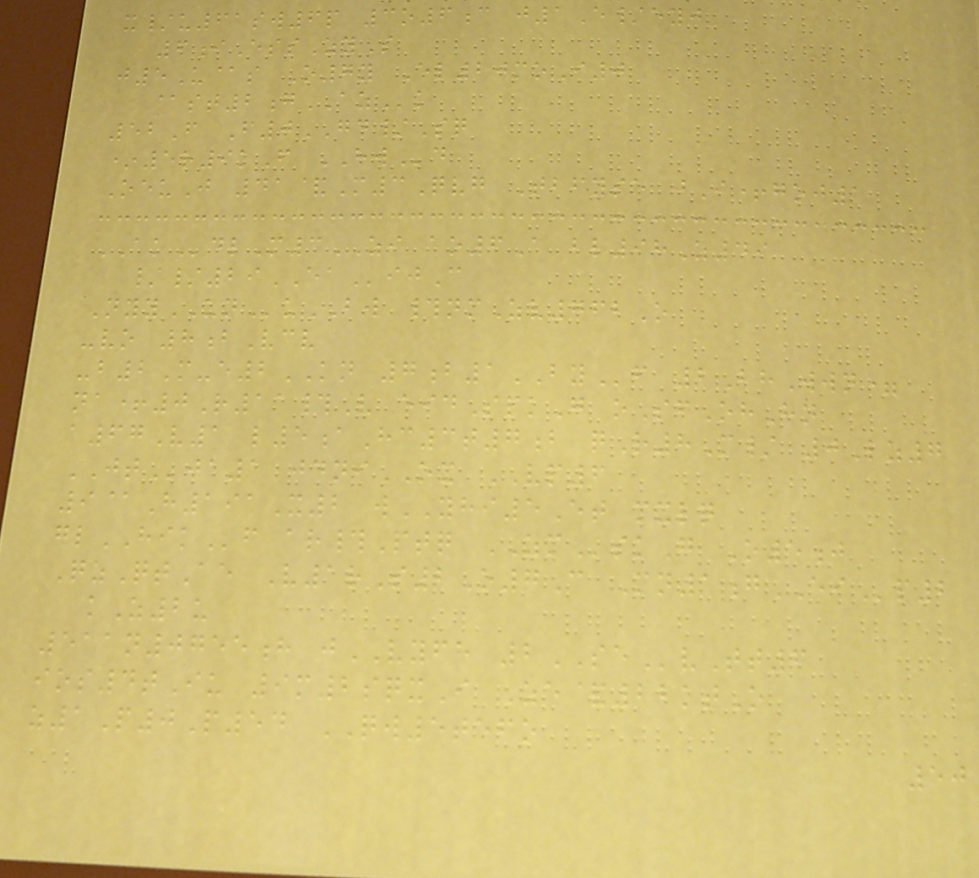x/u61sw6p 3o6c j1E/eyj
6iEssZyS
j5U@s O7y El20moI0
@st2gAZk
52F F0GD/Sq
*5r9kF HWd
OeuJ 41&M3Qvg Tbfyse jI+goj1
AKdlM3ZI ao6A bl98Z49
//29EAijC
NyyUNuBW #nmZv762O
-vo 8bVcv
-b2M-e2KN 7b1BYf 2BhWwn=
na+0R11#V eidSpkG oSfOhHn
a67V1 l5aHc3t7b qR8M/ 0Lz7
JTja1 jdniOX VP6
9@H191X2 wYHI5Et mxlq
glHIKf ar#Ptq ZMskG O5j
QzQtAe V1rS2O7C Mn1gEIp2
kZ2u
511n0755h jVYFH 2SEvTt6
ios4tIu 9m2sqxI Ze&22ktO
z1P0P54 QW5tefo
50
